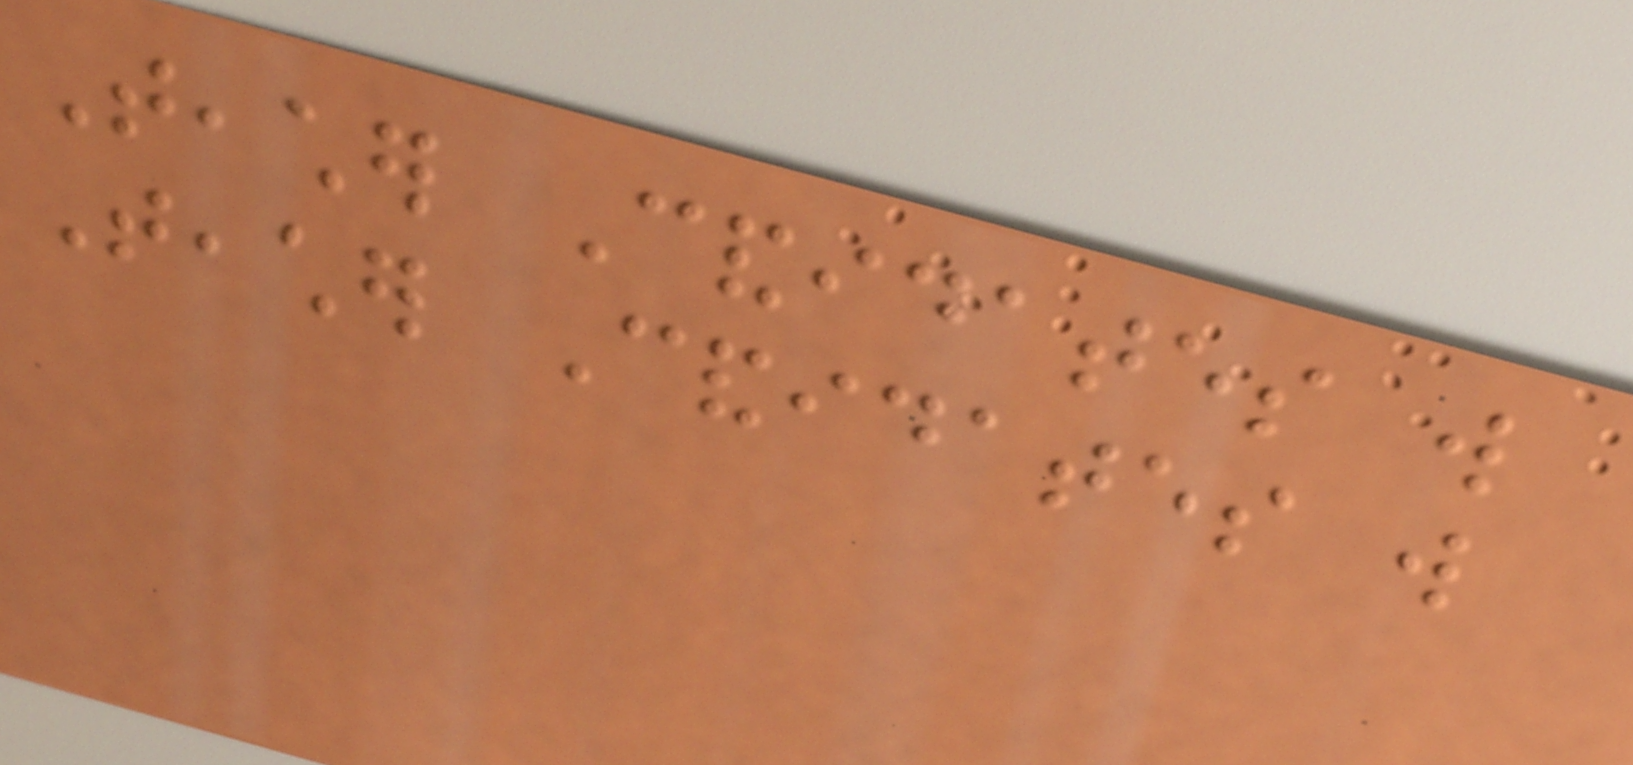Teacher Candidates will
Teacher Candidates will
